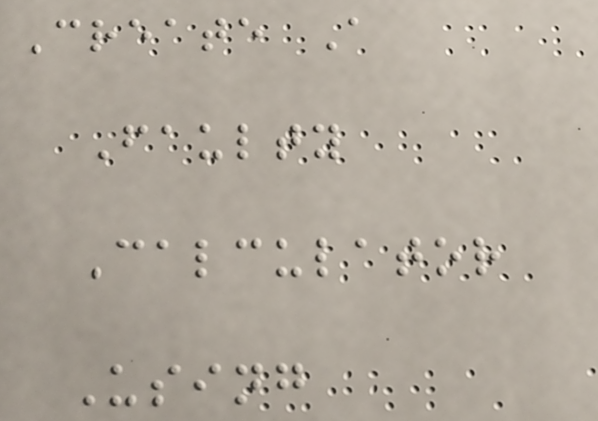Create A
Faulty
Calculator
Using
